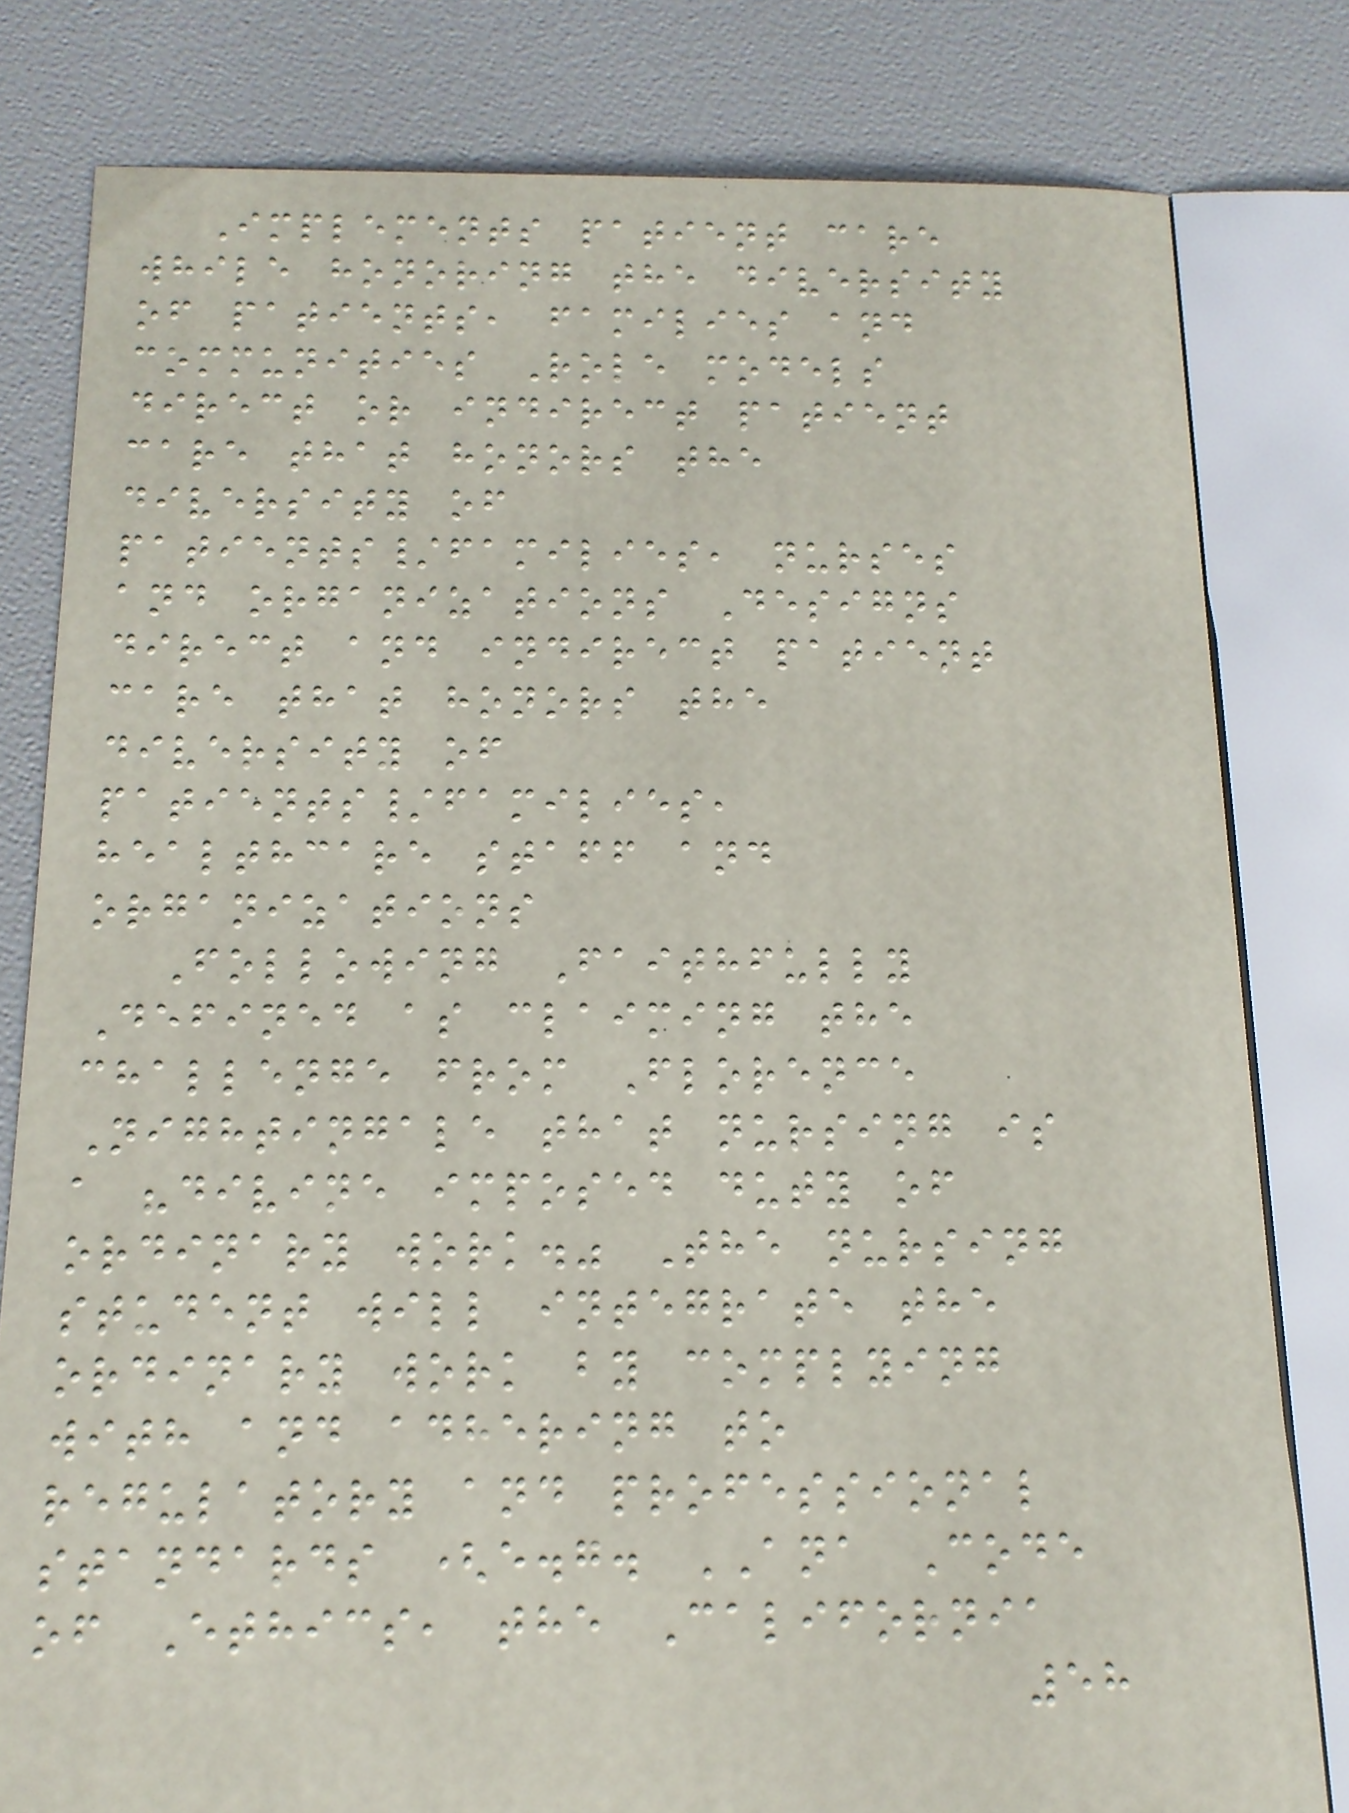Implements patient care
while honoring the diversity
of patients, families and
communities Role models
direct or indirect patient
care that honors the
diversity of
patients/families, nurses
and organizations Designs
direct and indirect patient
care that honors the
diversity of
patients/families,
healthcare staff and
organizations
Following Faithfully
Defined as claiming the
challenge from Florence
Nightingale that nursing is
a "divine imposed duty of
ordinary work." The nursing
student will integrate the
ordinary work by complying
with and adhering to
regulatory and professional
standards (e.g. ANA Code
of Ethics, the California
58
